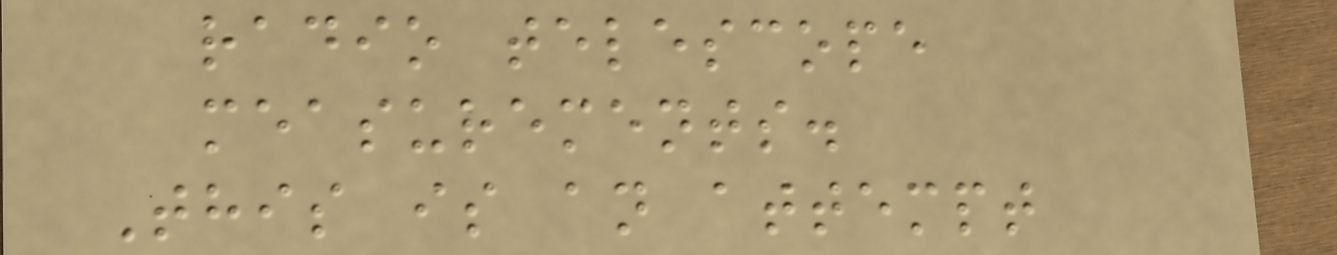radio telescope
measurements.
This is an attempt
